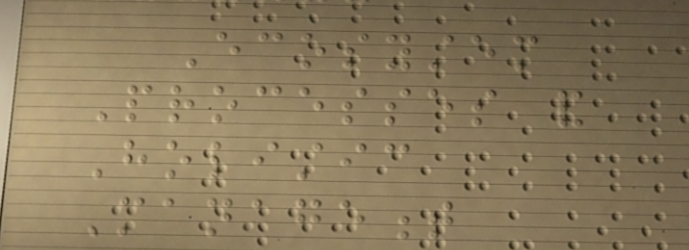Ecosystem
Processes and
Holistic
Management
